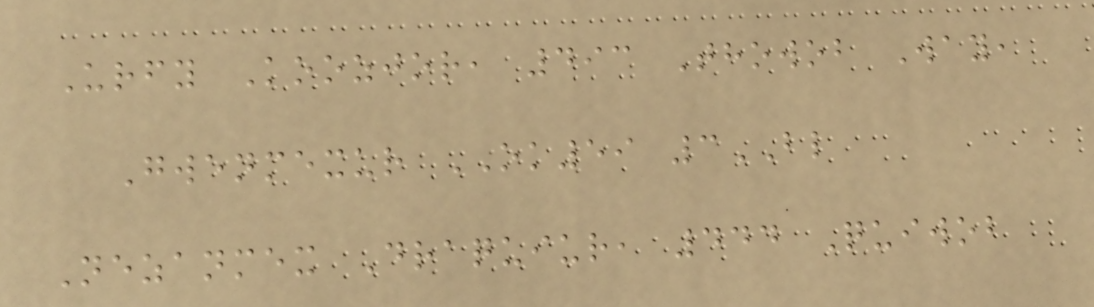Urfy Koozjor, 493 Thowob Way,
Gwenmexur OK59 3BL
Nezanmex Draquiur, 444 Quiwob
